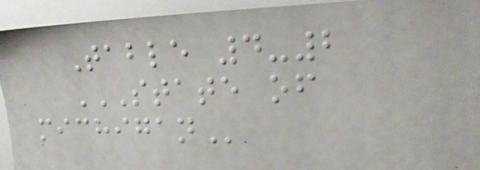Table 4-2
STATE OF
MICHIGAN
